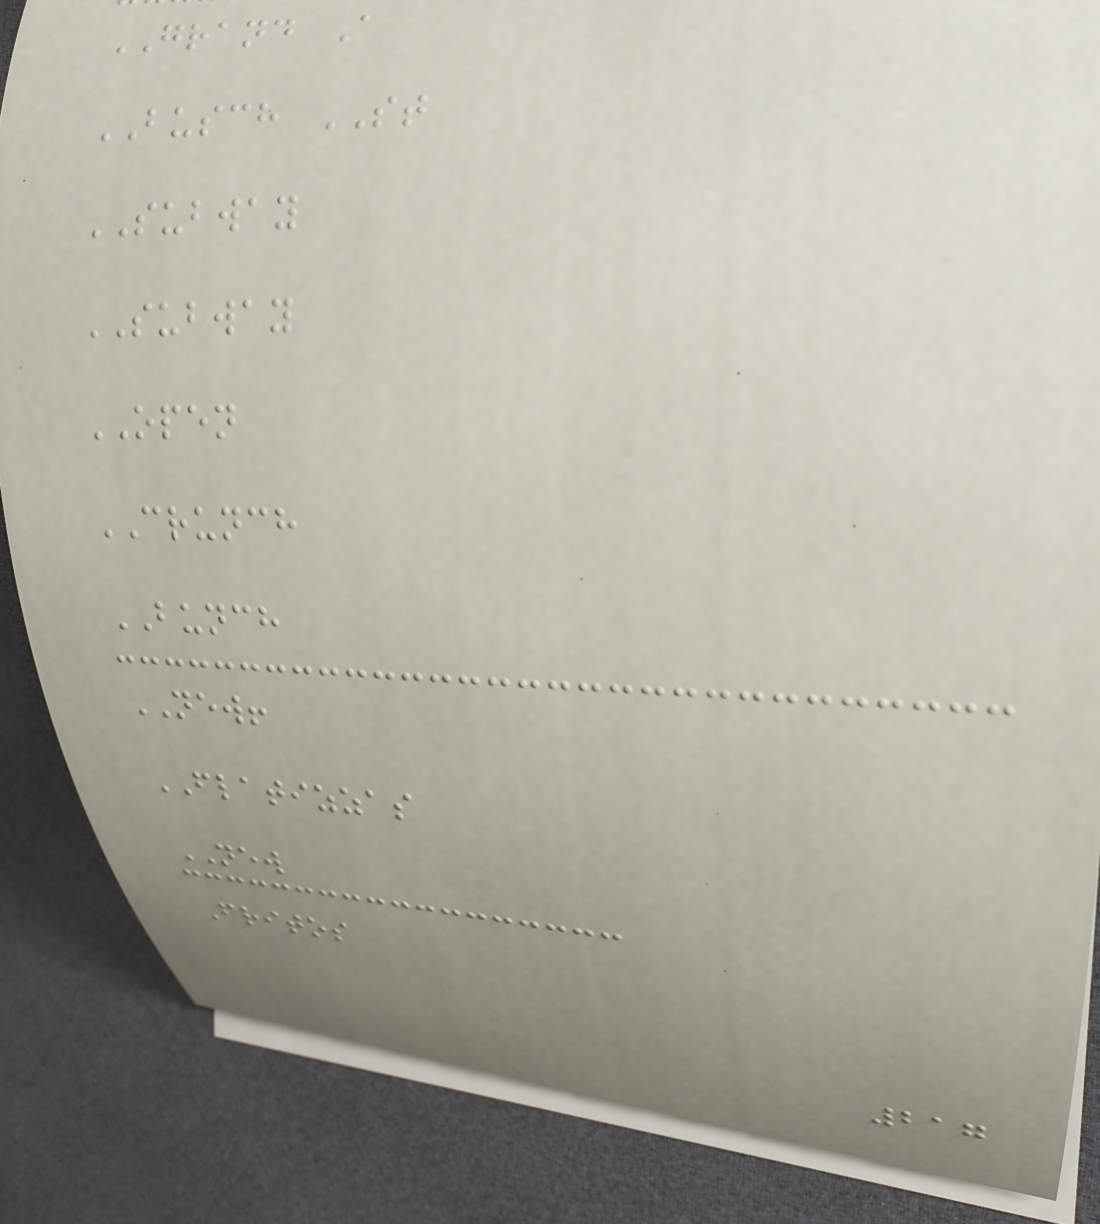GRAND A
BUSCH ST
SUBWAY
SUBWAY
OPEN
CRUNCH
BUNCH
NEW!
FLATIZZAS
NEW
Fritos
217
